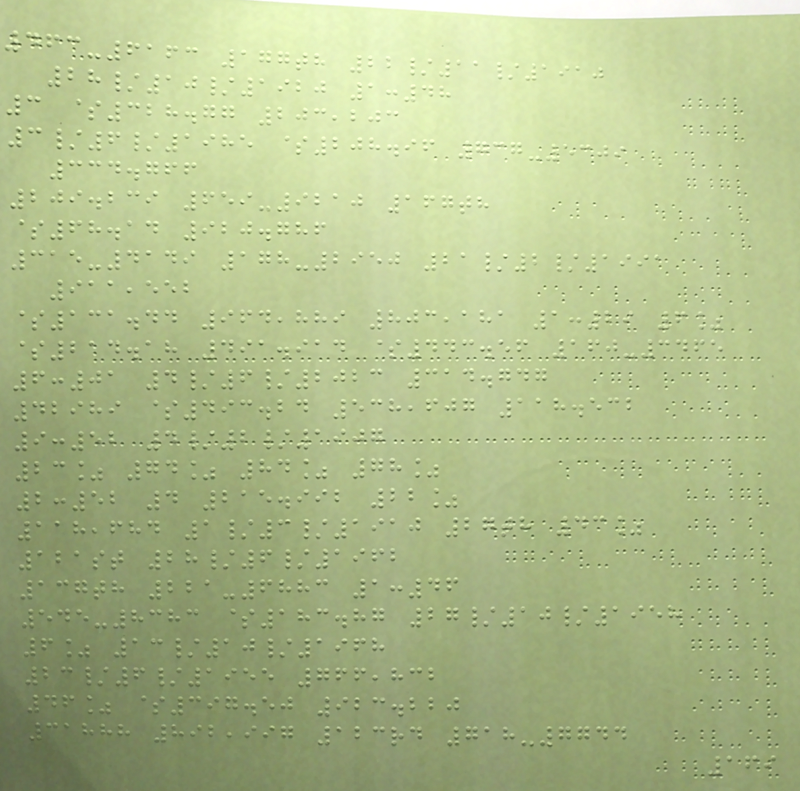463-6163 177th 22/11/1910
28/10/1920 1:48
3 $328.77 203,203
3/6/1985 $208.96 737-5309
334.766
209.239 659-9210 167th
$68.14 920.786
315-4149 178-2950 21/2/1991
911,552
$131.44 964,889 803,181 1:29 6%
$214.18 491.914 $443.56 160-3465
6:01 4/6/2023 314.747
42989 $493.24 538,607 118.532
9:52 4/2/1907
23% 74% 84% 78%
2:52 4 215.992 22%
118,684 1/3/1910 27th 43%
121st 28/6/1962
137th 221-6883 1:46
545-8383 $183.87 27/10/1958
6% 13/10/1968
23/6/1955 766,832
46% $397.50 923.220
31888 892,997 123rd 718-7744
169
